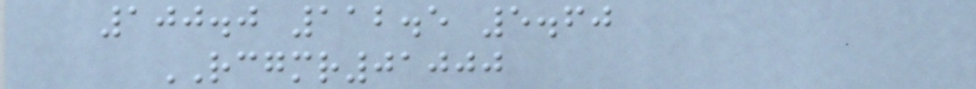100.0 112.5 5.60
RCGMR01000
